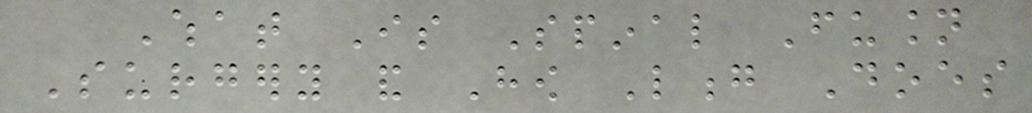What Is Spinal Fusion
Surgery and How Long Does
